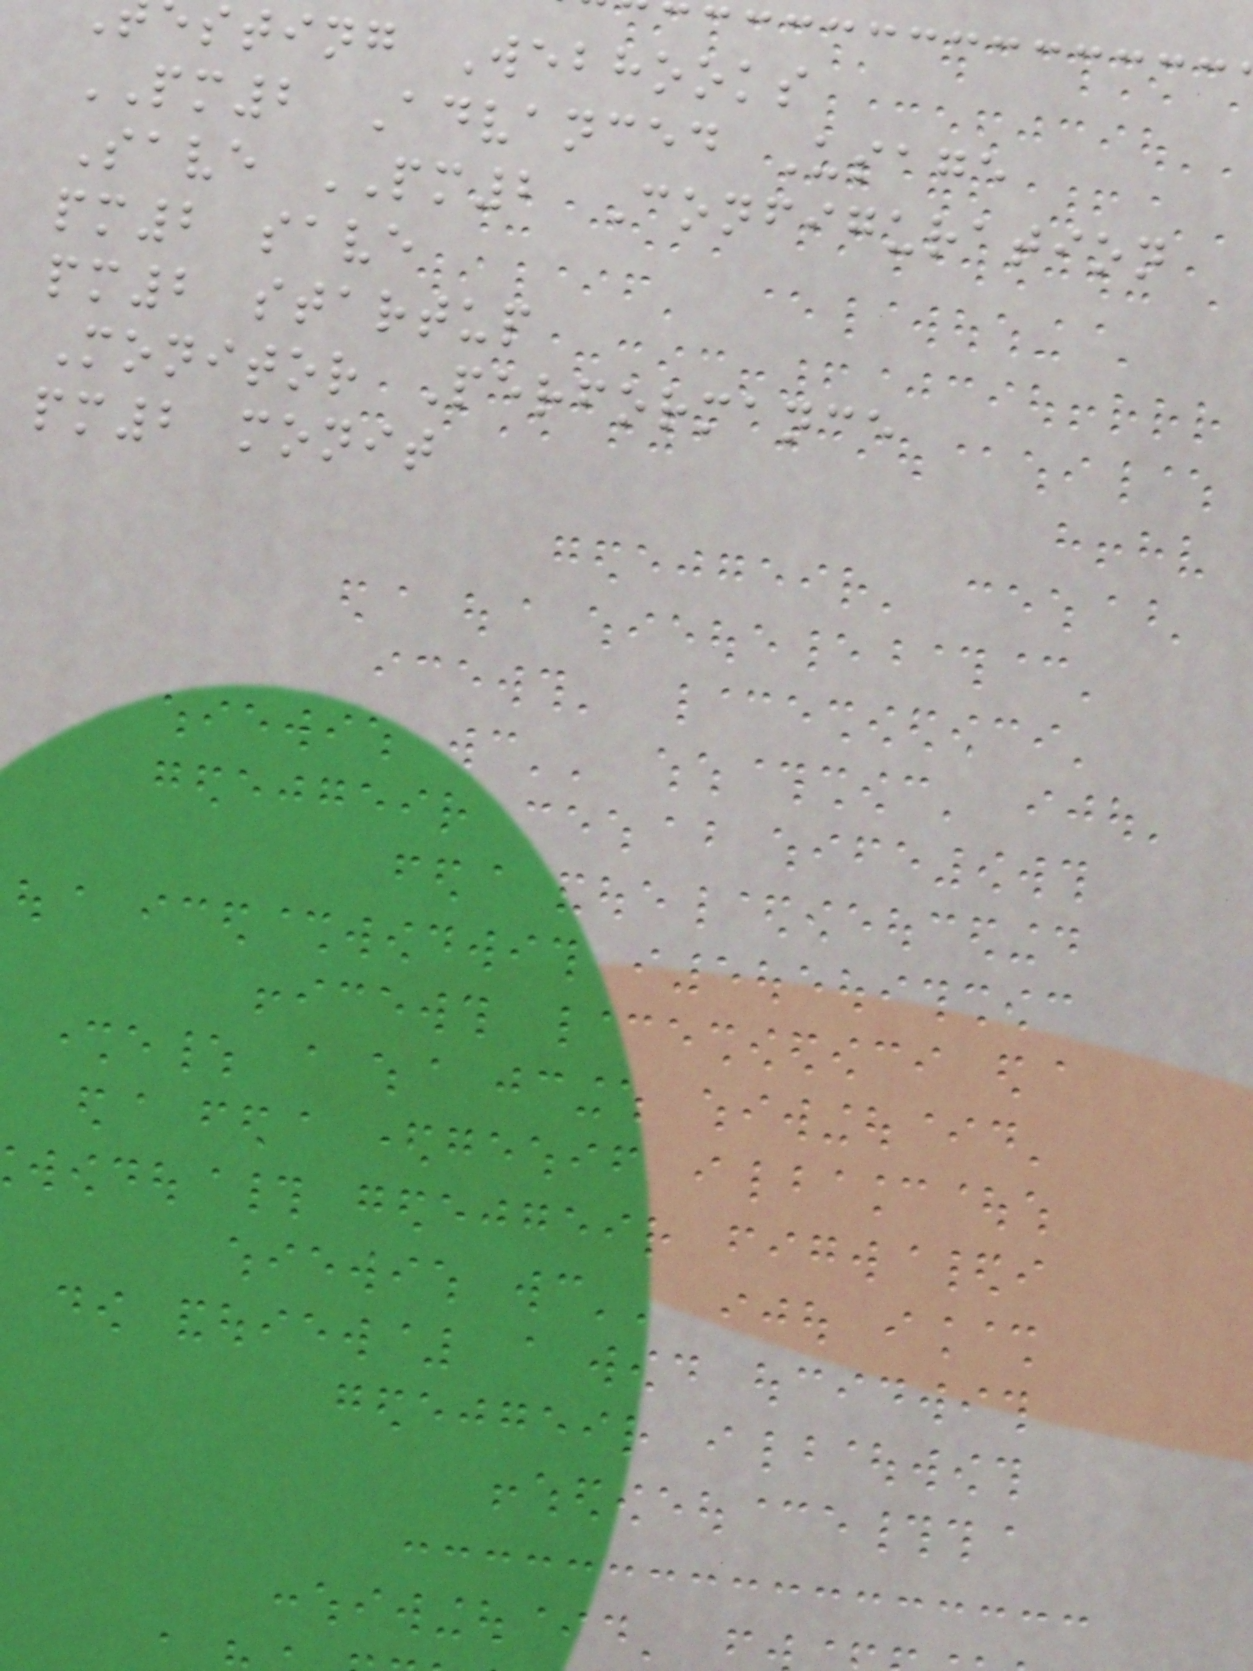sting Webhooks
PM2 Advanced Usage
Save PM2 Configuration
pm2 save
pm2 startup
Monitor Performance
pm2 monit
